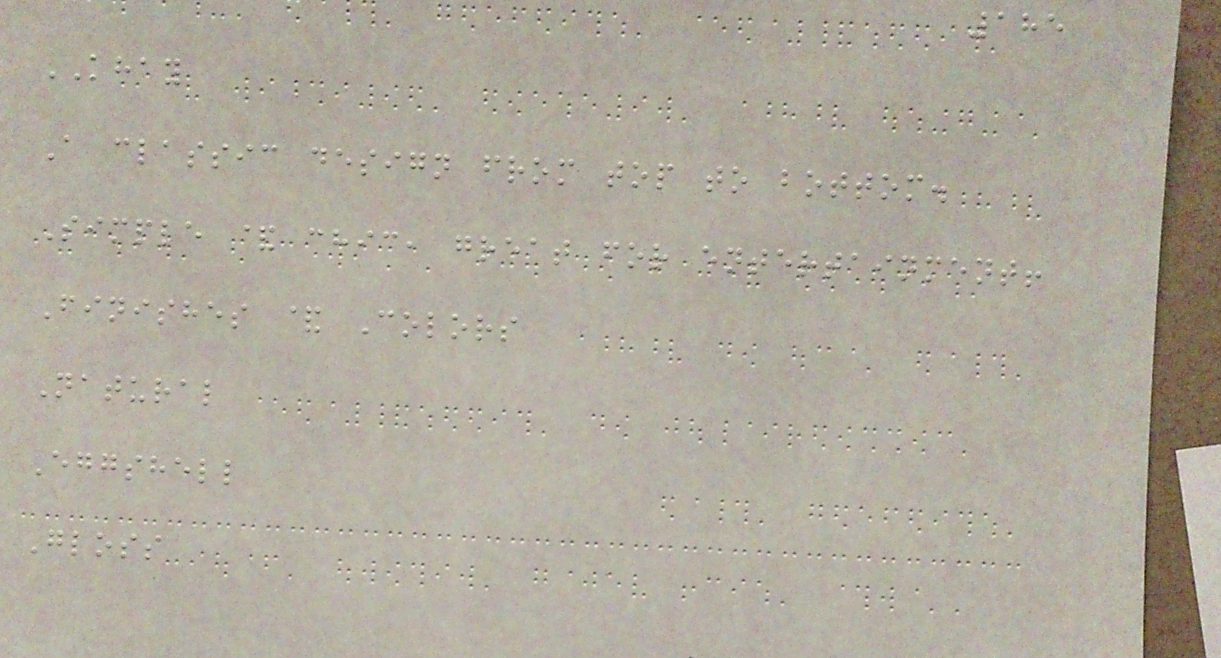185
KHAY
A classic design from top to bottom.
Simple & chic, great for entertainment!
Finishes & Colors
Natural
Eggshell
Gloss
